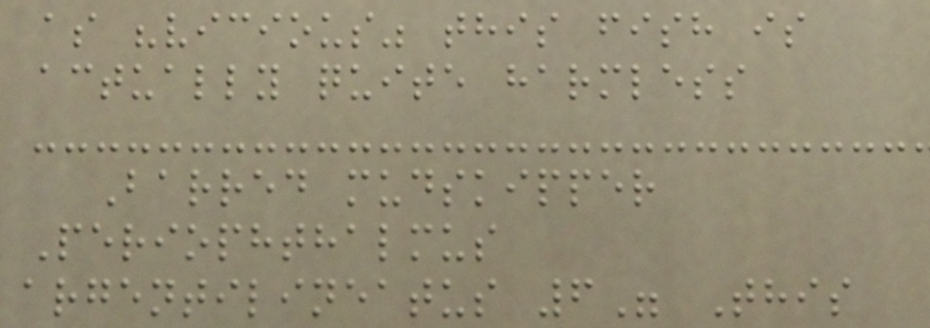as "vicious" this fish is
actually quite harmless
Barred mudskipper
Periophthalmus
argentilineatus 6" This
